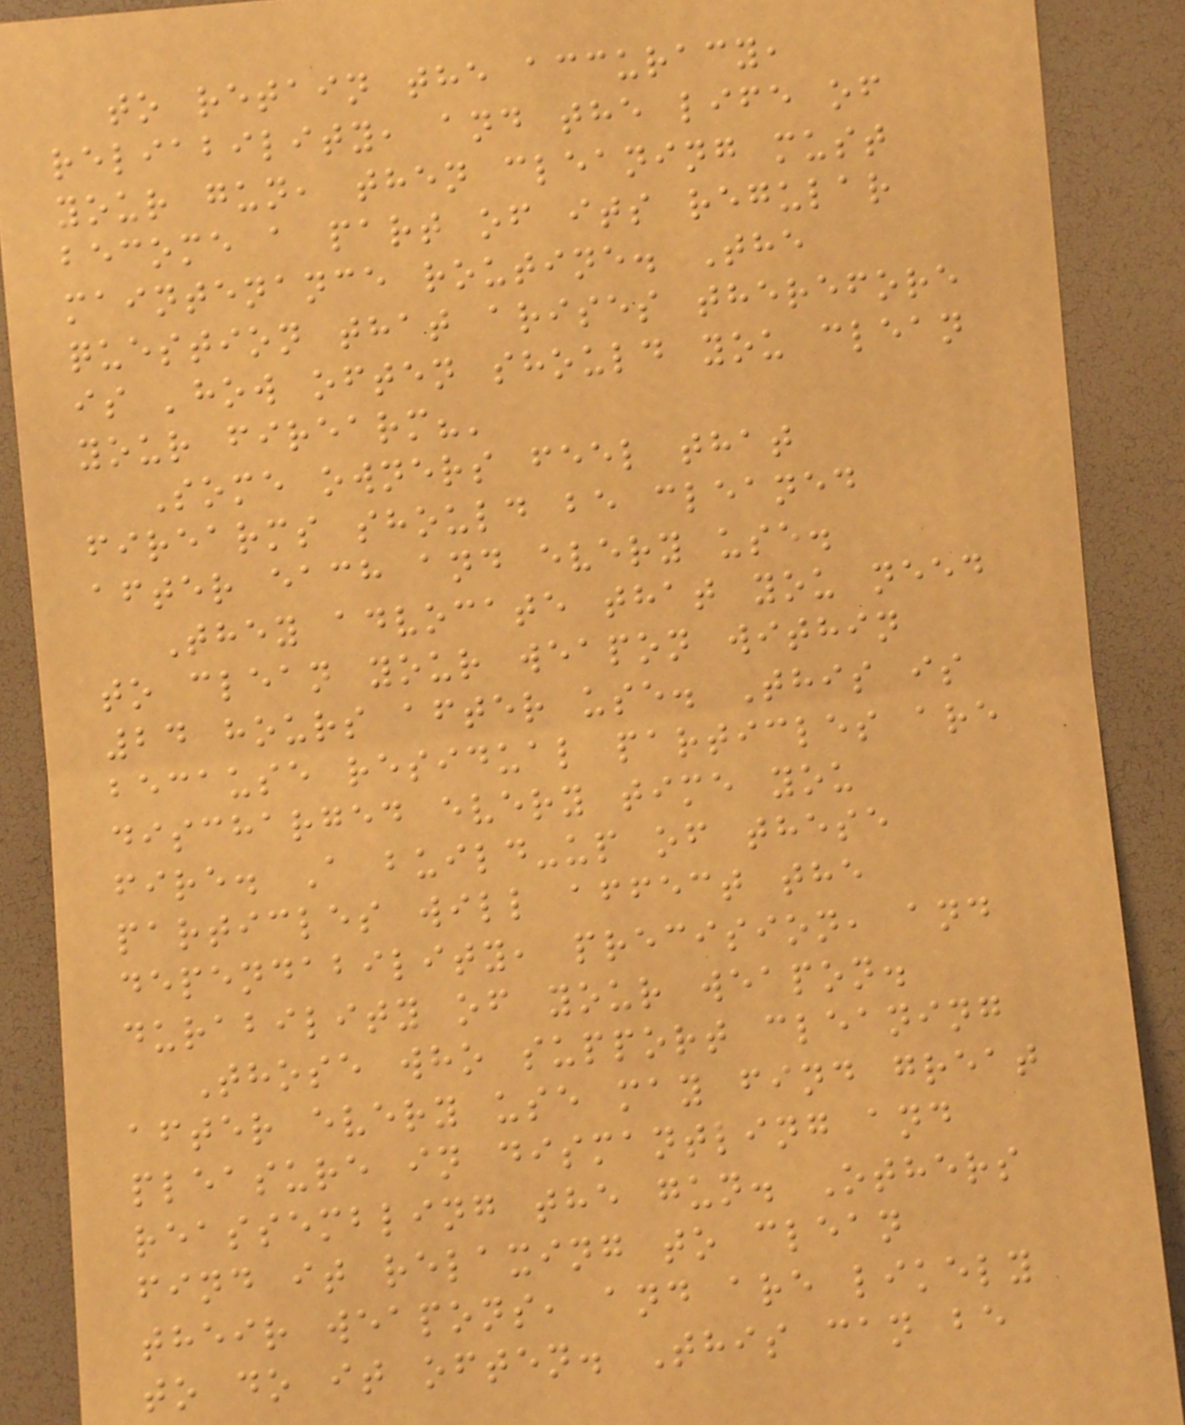to retain the accuracy,
reliability, and the life of
your gun, then cleaning must
become a part of its regular
maintenance routine. The
question that arises therefore
is 'how often should you clean
your firearm?'
Some owners feel that
firearms should be cleaned
after each and every use.
They advocate that you need
to clean your weapon within
24 hours after use. This is
because residual particles are
discharged every time you
fire. A build-up of these
particles will affect the
dependability, precision, and
durability of your weapon.
Those who support cleaning
after every use may find great
pleasure in dismantling and
reassembling the gun. Others
find it relaxing to clean
their weapons, and are likely
to do it often. This can be
